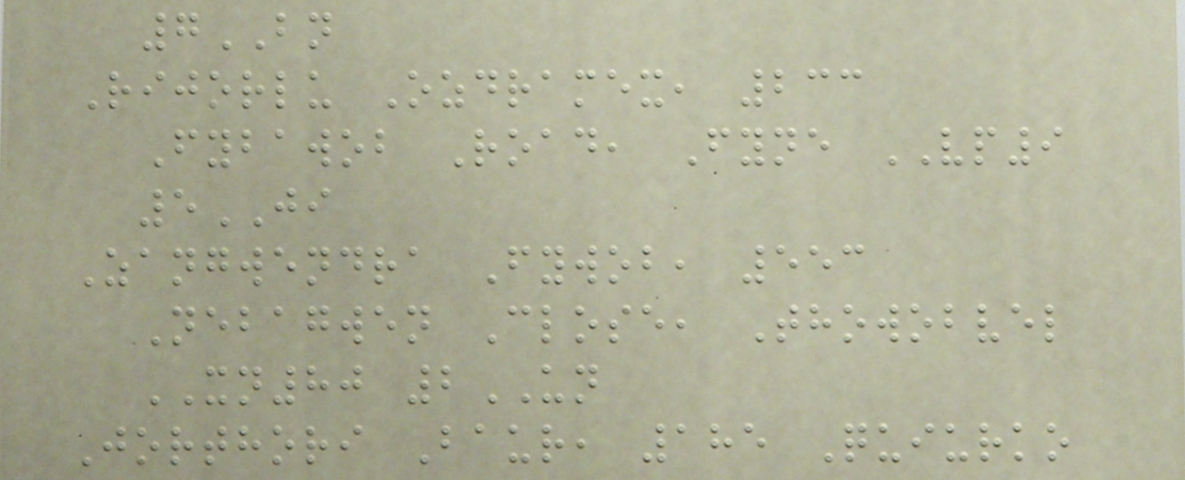7BN
Rijorlu Ozdramex, 233
Fybawob Road, Fyne VP9
5JI
Zangwendra Fywob, 553
Nebagwen Close, Thowobvel
XN80 2UN
Jorthori Baur, 185 Quiurko
